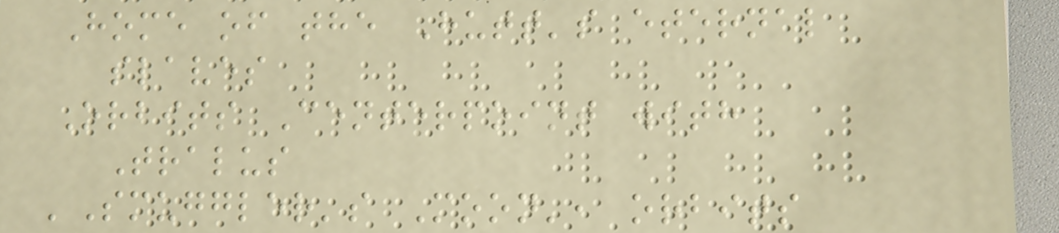Home of the Hutt's eternal
slaves
Orbits Centerpoint with
Tralus
'Smuggler's Moon', orbits
